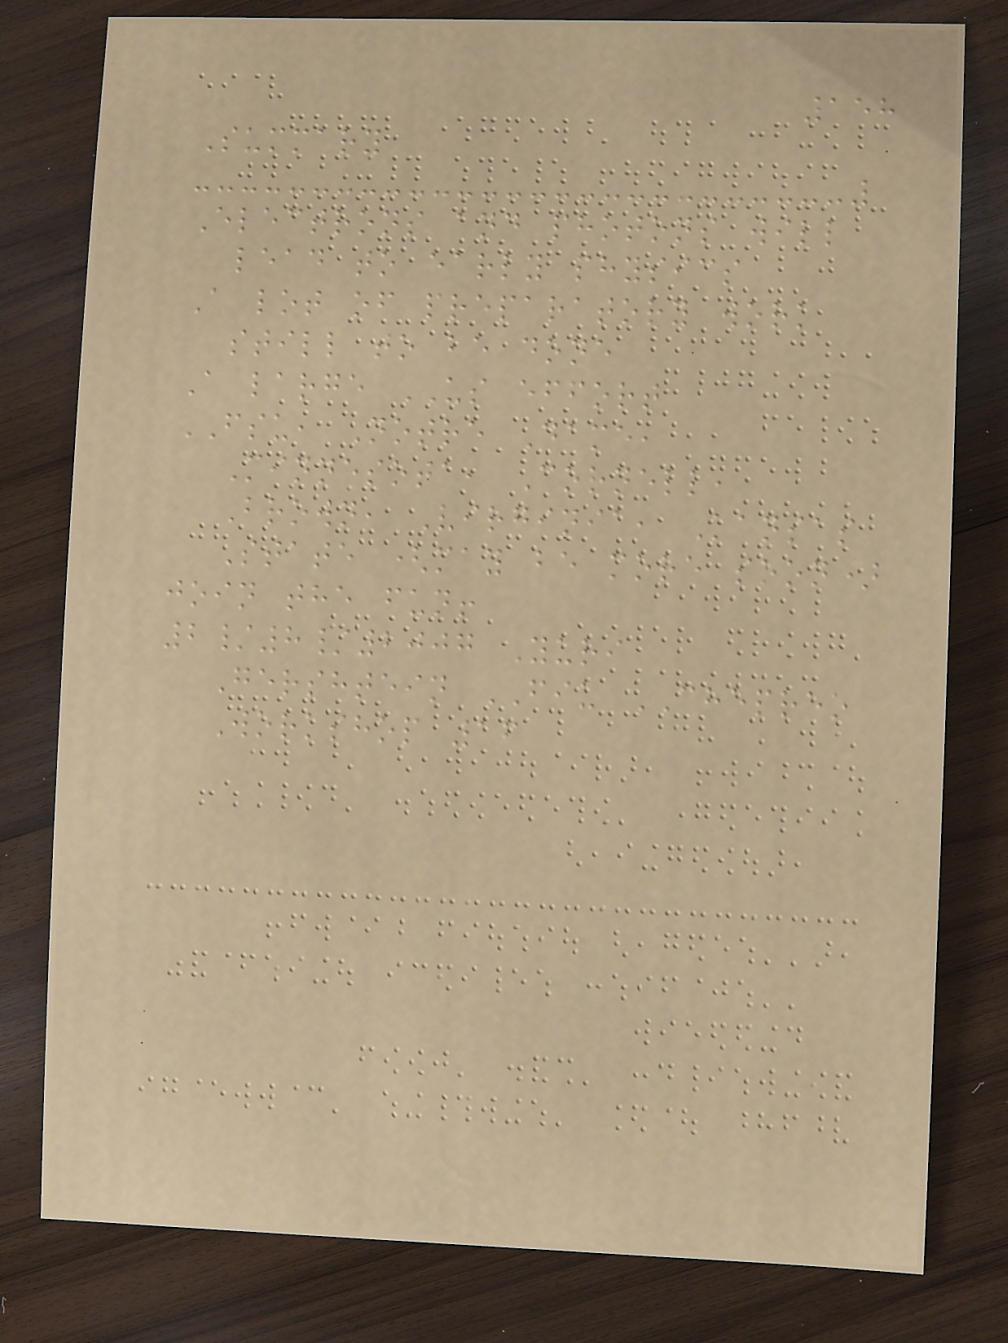158
Summary
Electrons and photons will
lead to early physics
A lot of preparatory work
still to be done
A large US effort
FSU, Notre Dame,
Minnesota, Cornell,
Brown, Virginia, Kansas
State (may be more soon)
join the fun!
2/8/2007 Yuri
Gershtein FIU CHEPREO
Workshop 16
